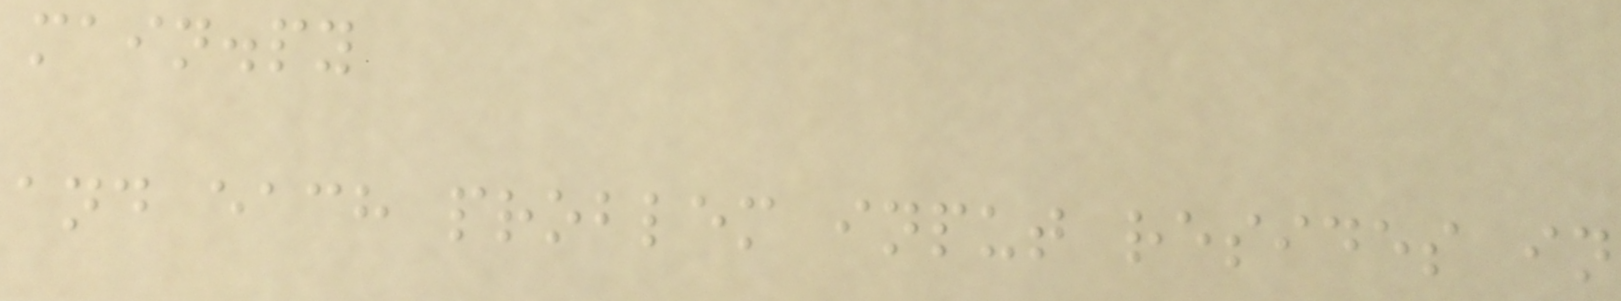main.py
and each problem input resides in
